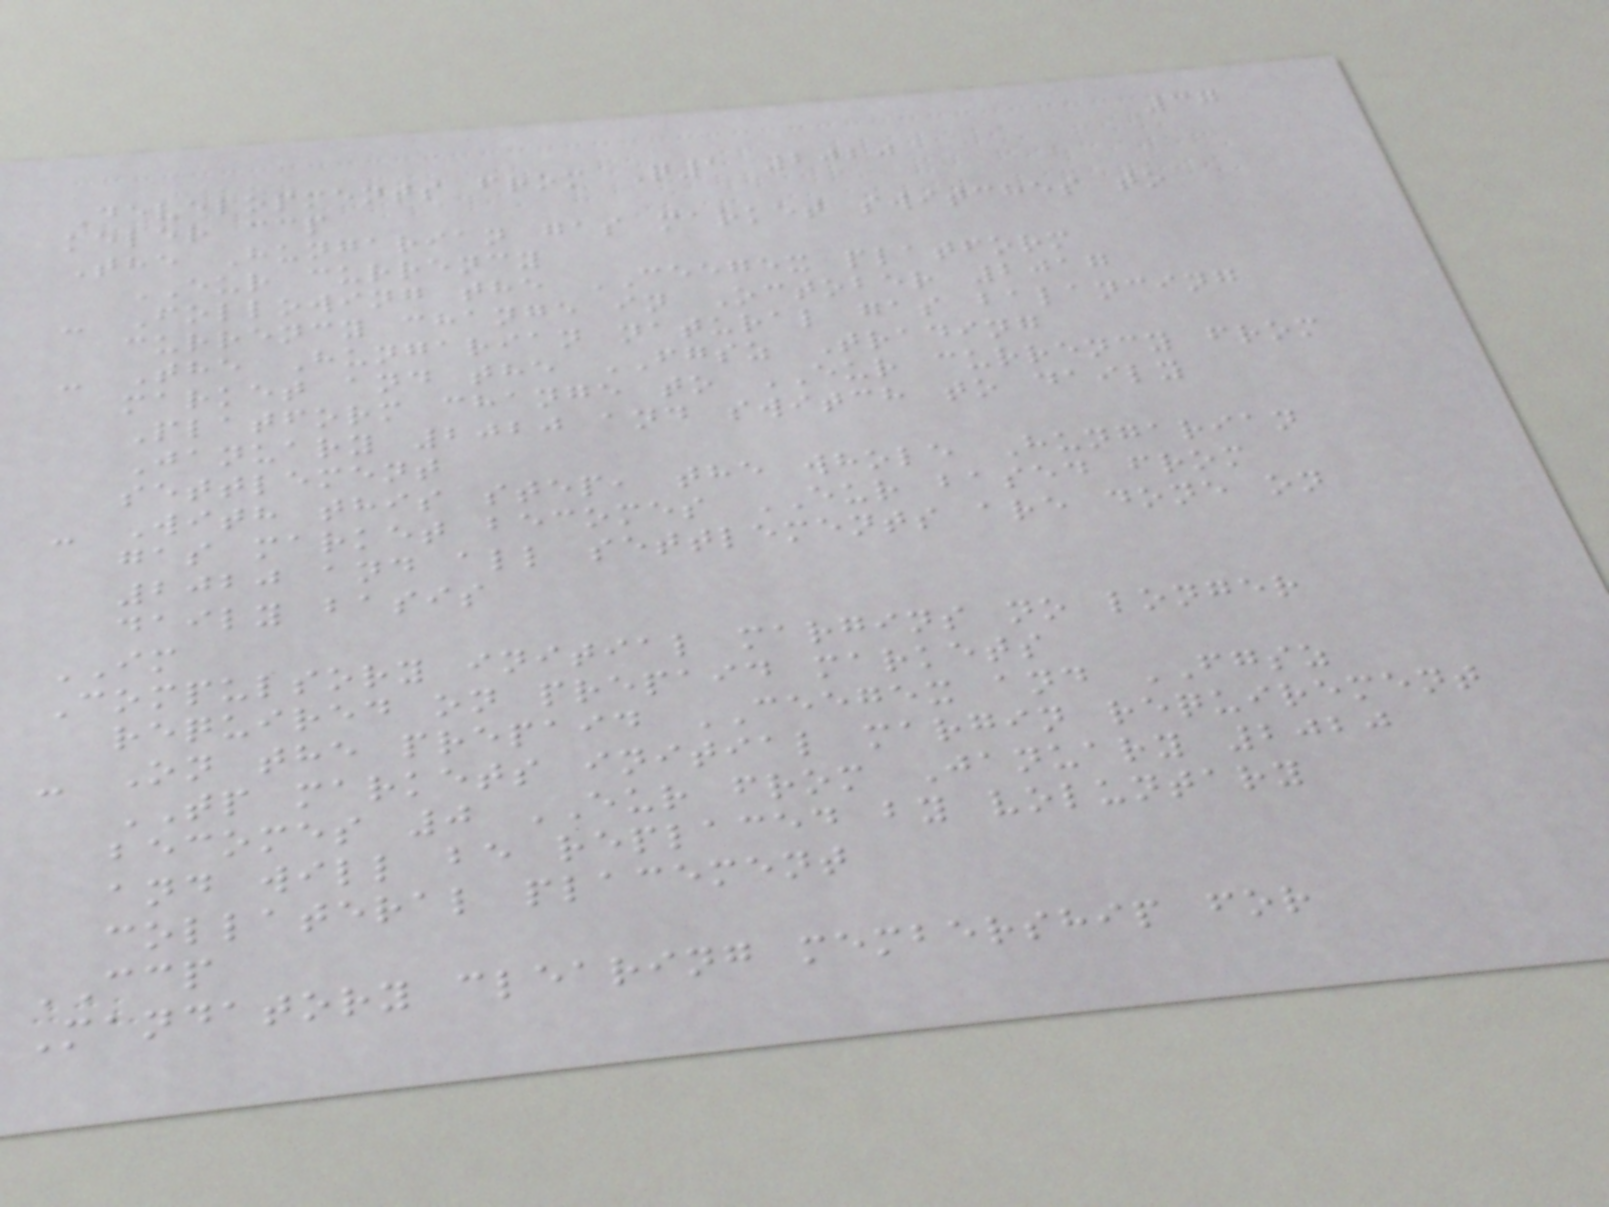37
Developments from Q1 2020
keler ccp
The Hungarian gas market switches to
EUR currency
- Following the CEEGEX platform
currency change in October 2017
- The Hungarian natural gas balancing
market and the FGSZ Trading
Platform change to EUR currency from
January 2020 and switch to daily
settlement
- With this step, the whole Hungarian
gas market becomes EUR based from
2020 and all settlements are done on
daily basis
IM
Compulsory initial margins no longer
required on prepaid markets
- On the prepaid CEEGEX and FGSZ
TP markets initial margin requirement
becomes 0 EUR from January 2020
and will be replaced by voluntary
collateral placement
CCP
Mandatory clearing membership for
